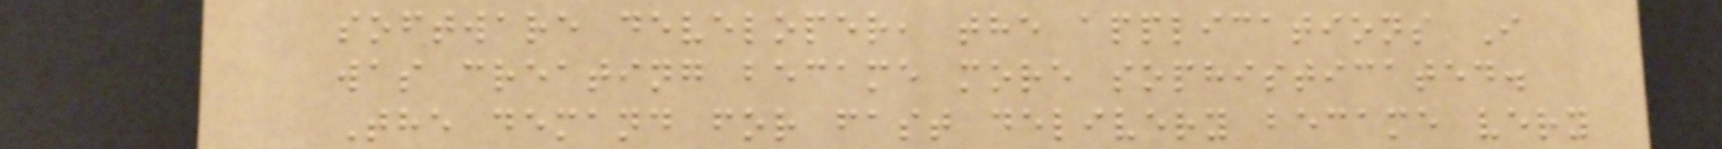software developer, the applications I
was creating became more sophisticated.
The demand for fast delivery became very
